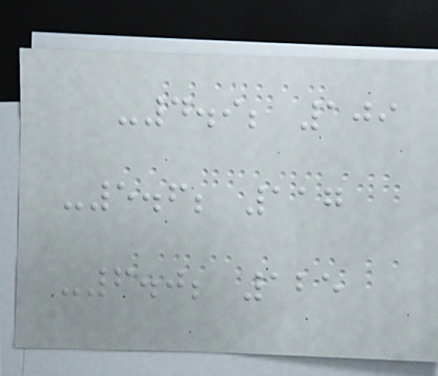-4.9; 109
-5.6; 117
-6.0; 125
